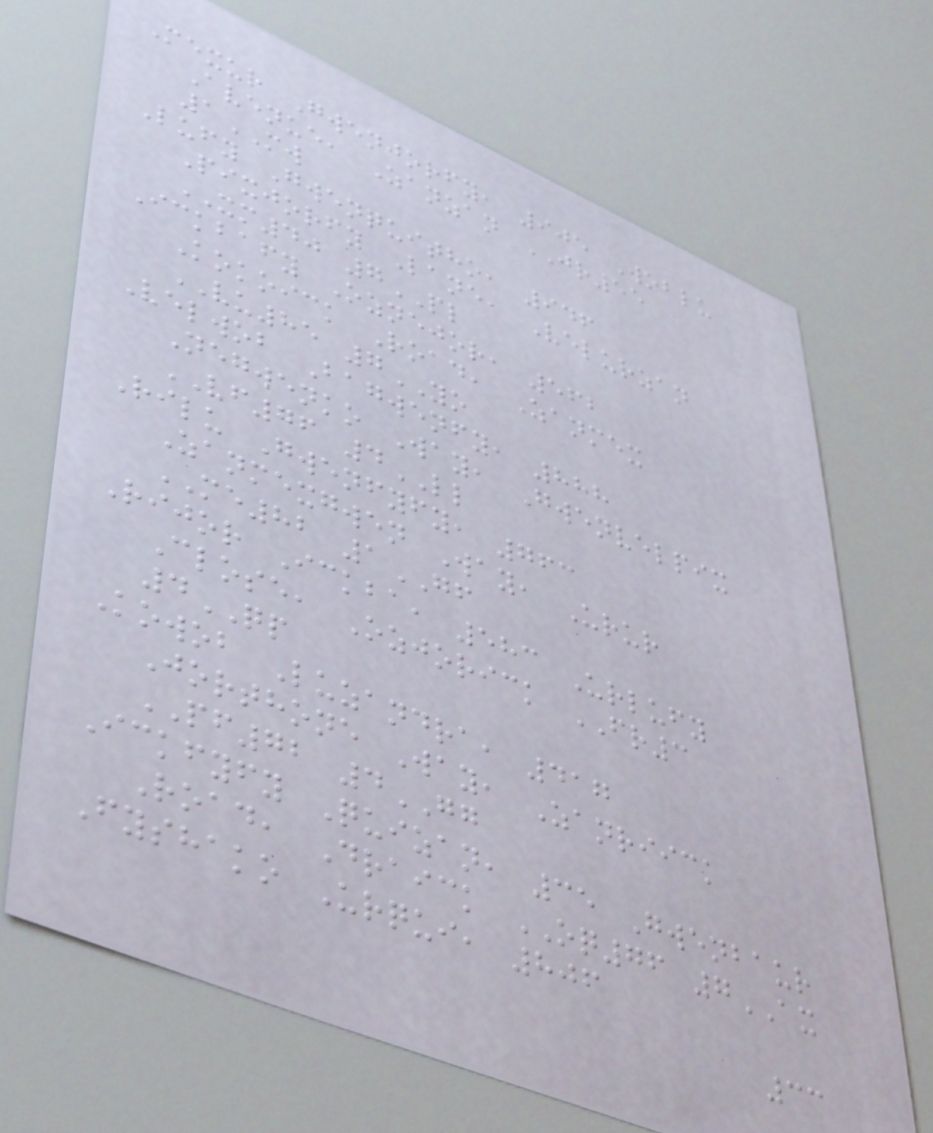Mexur Gwenjorfy, 905 Woblu
Avenue, Zanzan JR55
1MW
Lufy Gwenquitho, 946
Pixjorfy Lane, Velurzan
XM40 7PL
Ickbafy Oznejor, 562
Kokoick Road, Zanmex
VU85 7YO
Velwob Bagwenfy, 888
Negwenko Way, Gwenvelpix
VF76 4LL
Rilu Gwenfyfy, 763
Zanmexgwen Way, Urur
ME82 1GF
Rijor Ickba, 583 Urlufy
Close, Ozjorick FR3
4QP
Kowob Luzandra, 417
Jorthone Way, Zanriick
PF72 4GG
Ickfyfy Quizan, 35 Gwenbaur
Road, Draick OQ76 7AX
Fyshako Urqui, 806
33
